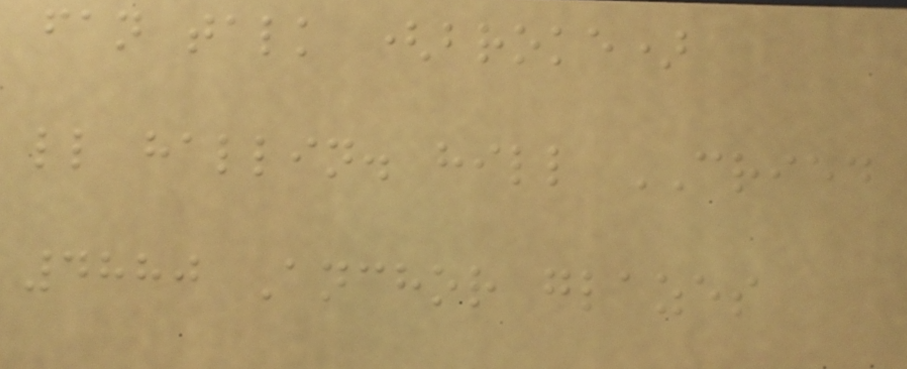fan talk (broke)
ll hallin. hill CRIED
4880 Anchor glazes
